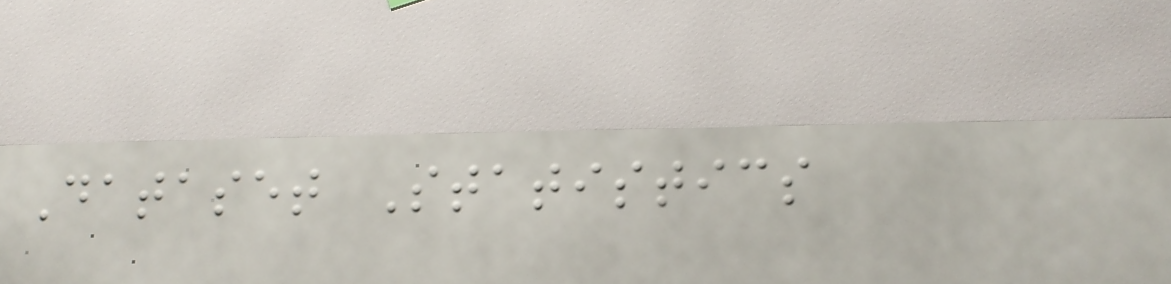Dataset Statistics
